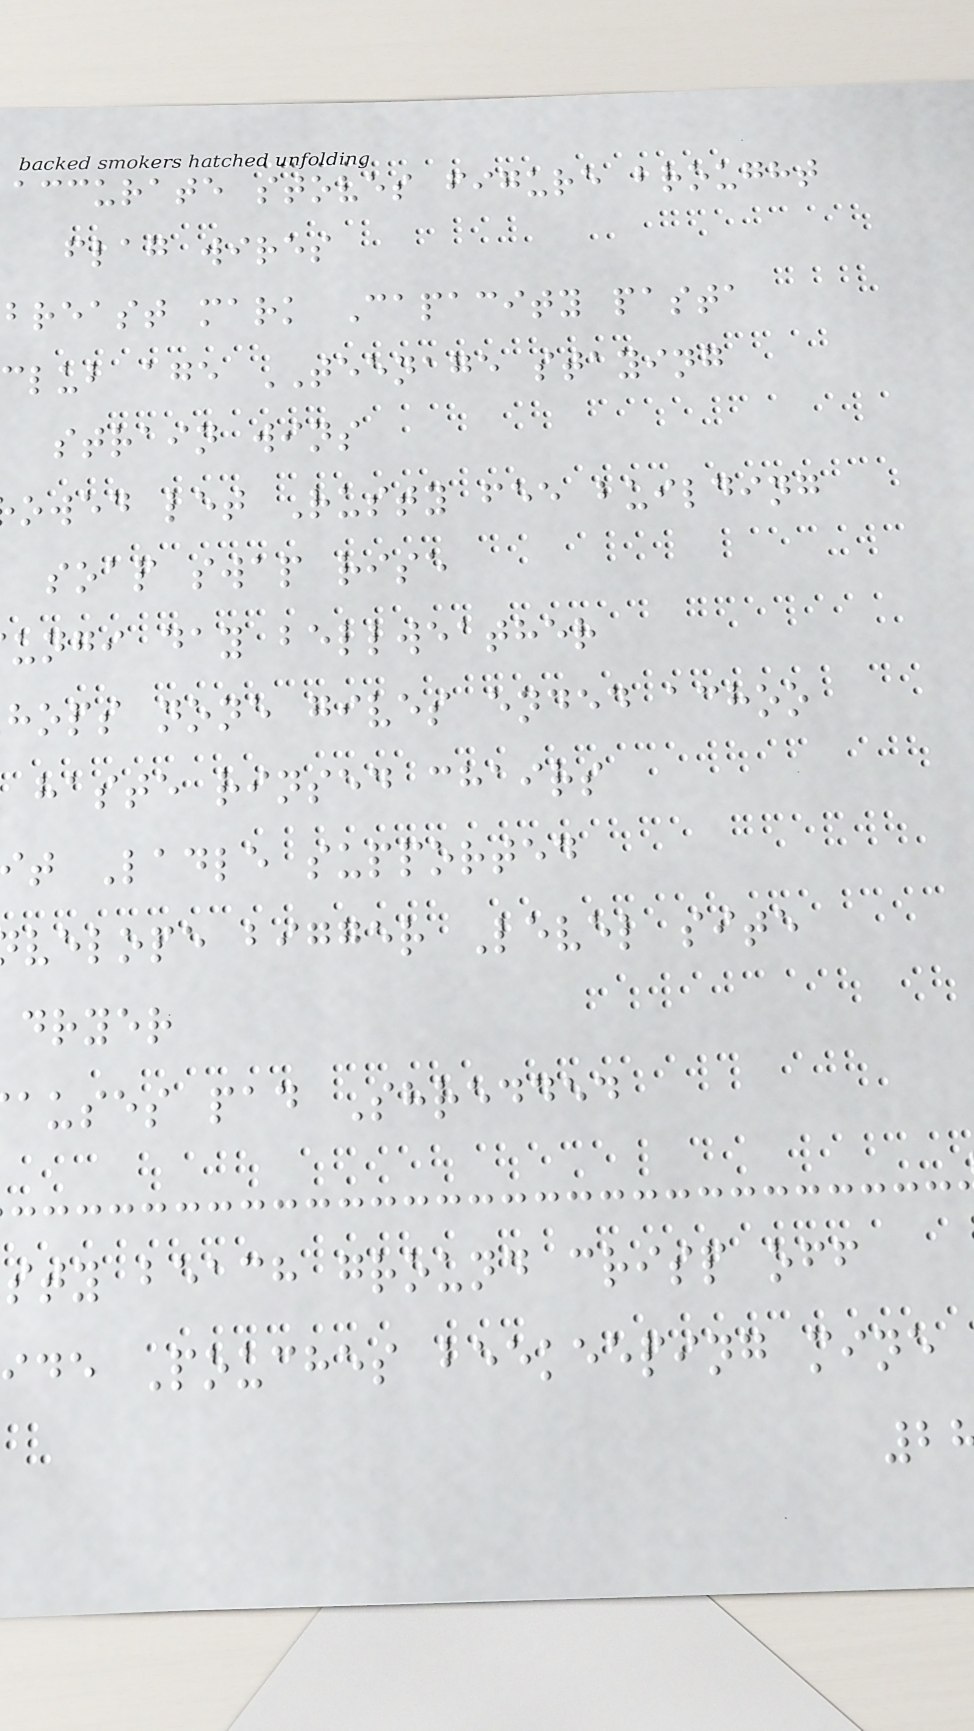accurate stoves figure brought
flag wires
breast mark Capacity pasta
club age TEENAGE staying
strain wins
owed let Rusty fee building
soap swap rise
ungi day bellweather
hops none gives ended achoo
haste rinsed chairs
t Ladle supported
velope bigger Level site
dryer
auses pad Shredded
sty beach ground crisp off
ide Pouches beekeeping mine
